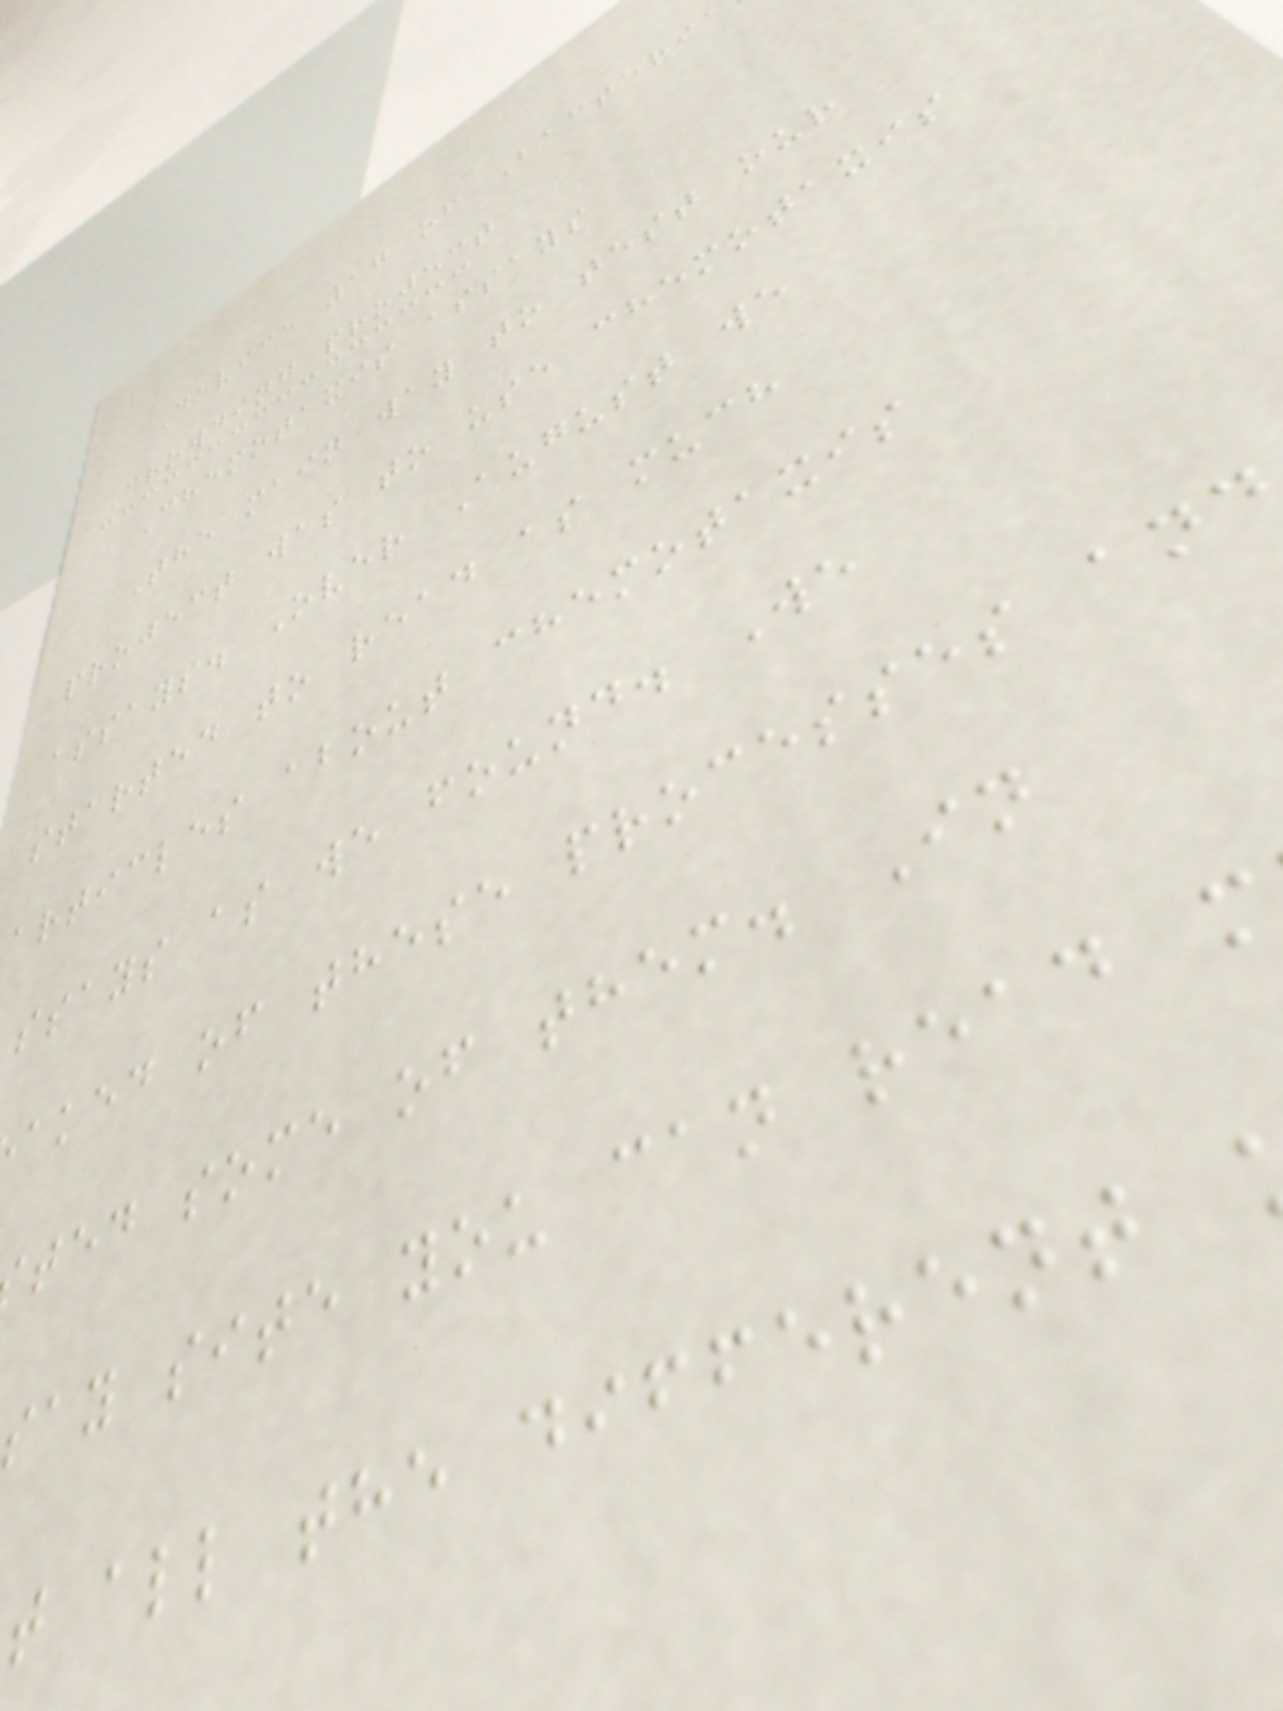Device 17 of Bacteri
Crowding project
Chemotaxis assays
The main way to test our
project was to use chemotaxis
assays. Over August we
started to read as much
articles about chemotaxis
ssays as we found. We
aked of these processes and
ted some of them. In
say site you can read m
t all the different
